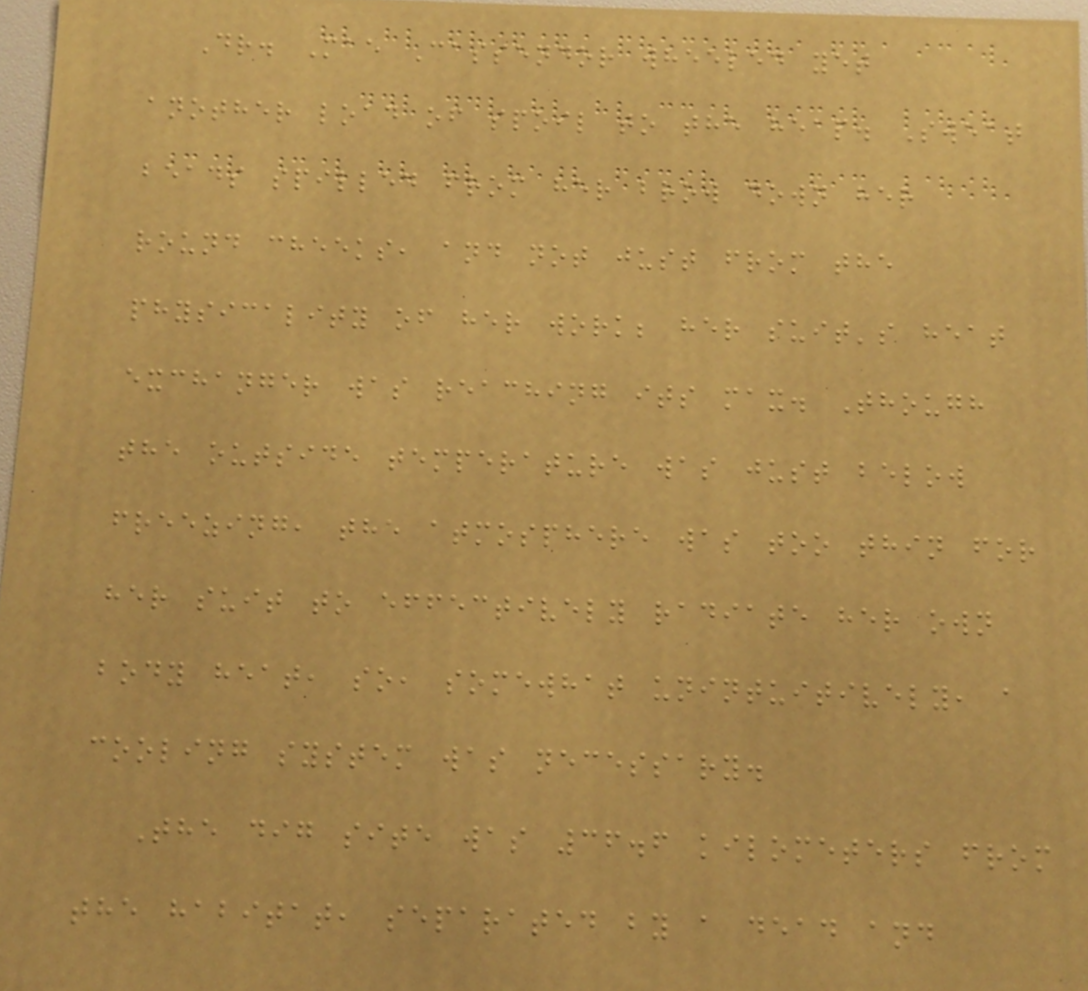Dr. Mae Cassendor wheeled yet
another load of spoil to the heap. Sweat
beads spilled from her brow down her
round cheeks, and not just from the
physicality of her work; her suit's heat
exchanger was reaching its max. Though
the outside temperature was just below
freezing, the atmosphere was too thin for
her suit to effectively radiate her own
body heat, so, somewhat unintuitively, a
cooling system was necessary.
The dig site was 36.6 kilometers from
the habitat, separated by a dead and
